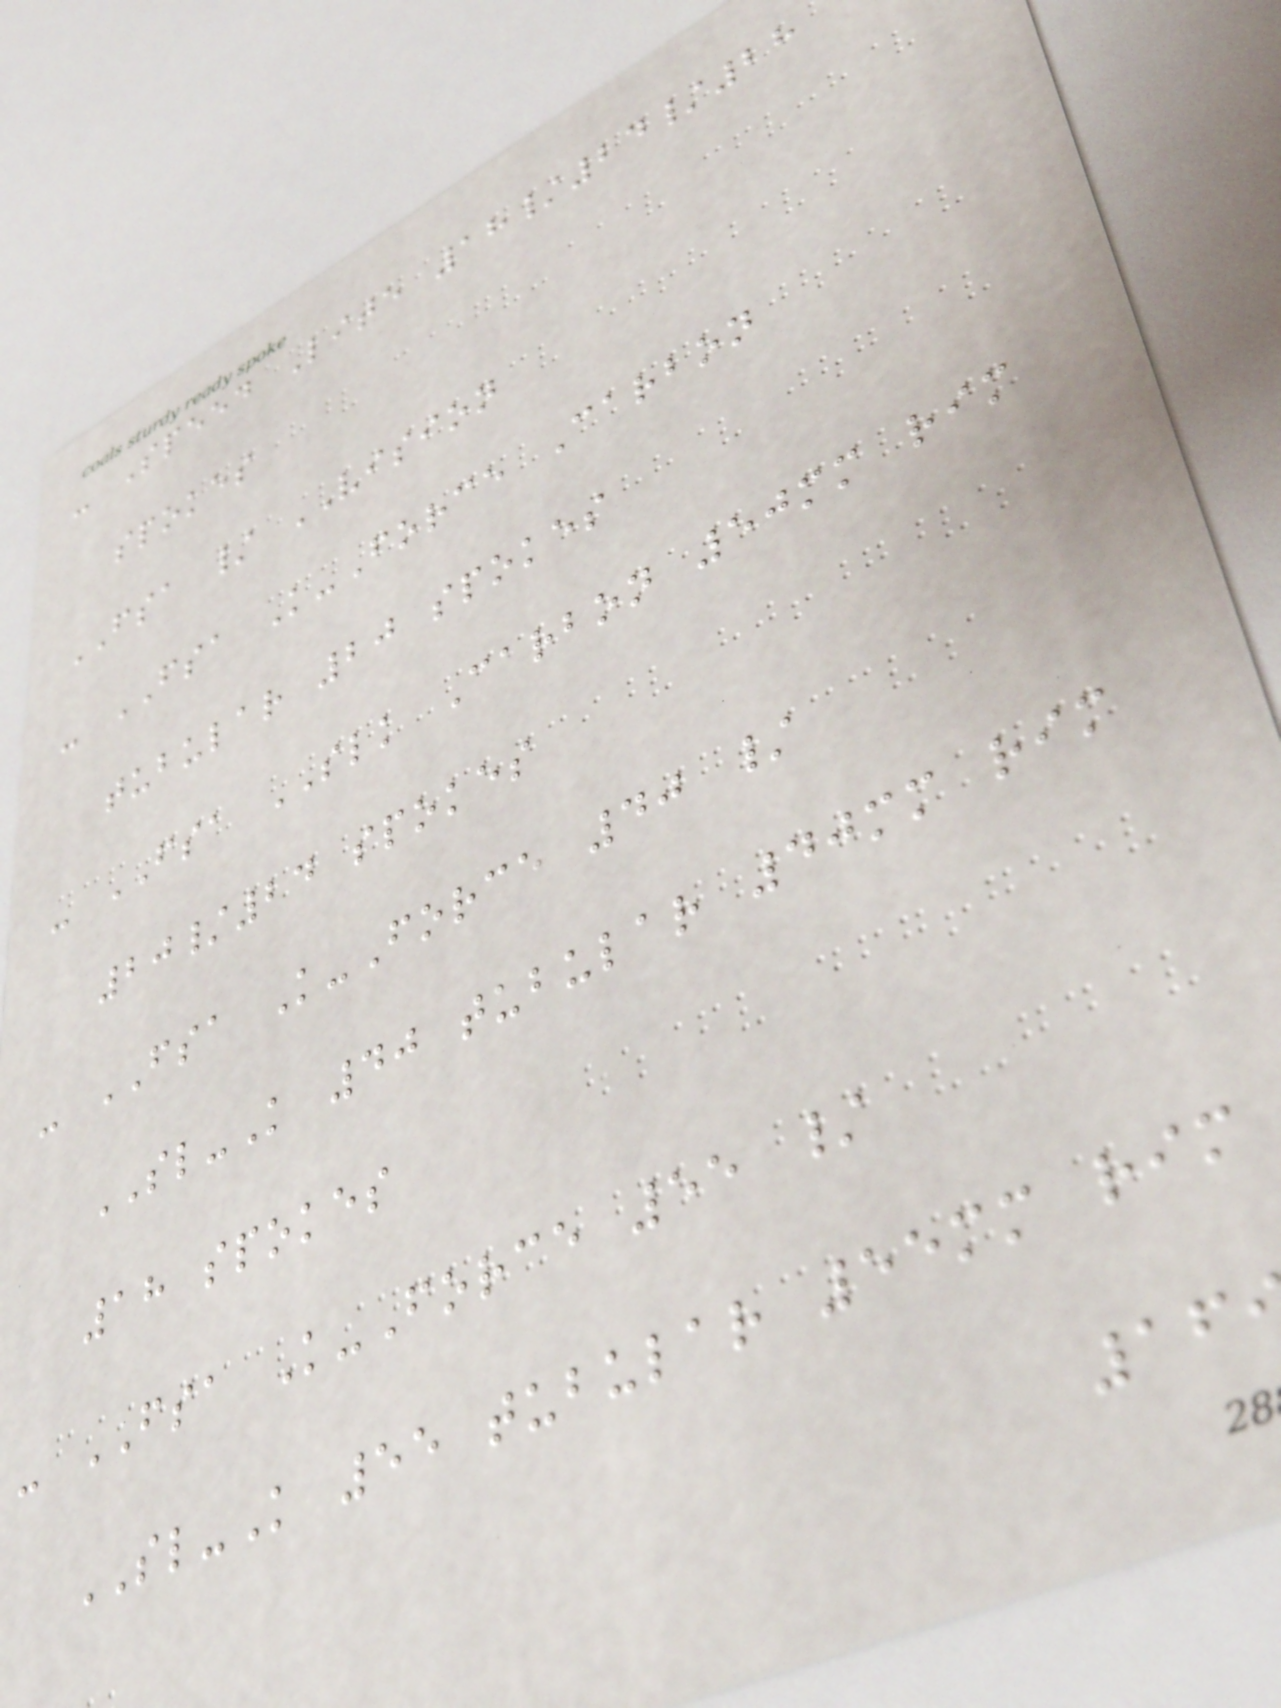- Speed Lite 18/24/28
spokes
FSA / VISION
- FSA K-Force Carbon
tubular 20 spokes
- FSA SLK Carbon 50mm rim
20/24 spokes
- FSA K-Force 40 /
SL-K 40 tubular 40mm rim
18 spokes
- FSA K-Force 55 /
SL-K 55 tubular 55mm rim
